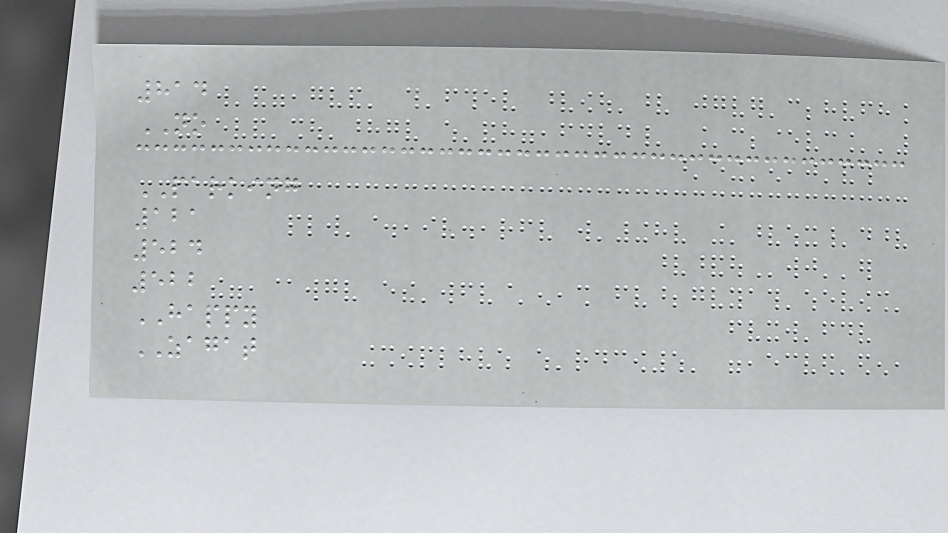814
NO
PARKING
121
524
522
HAPPY
ZAGAT
